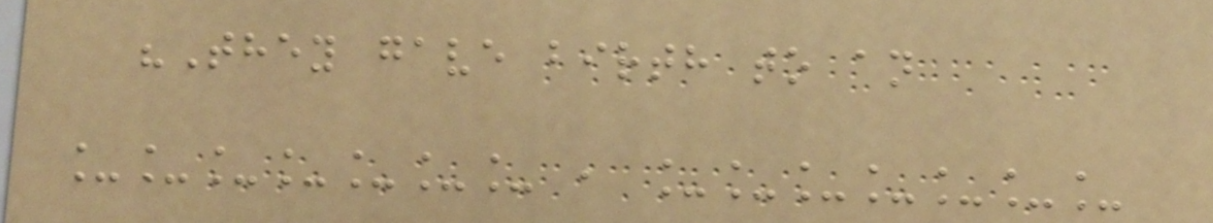"They gave birth to an
_______ , _______
